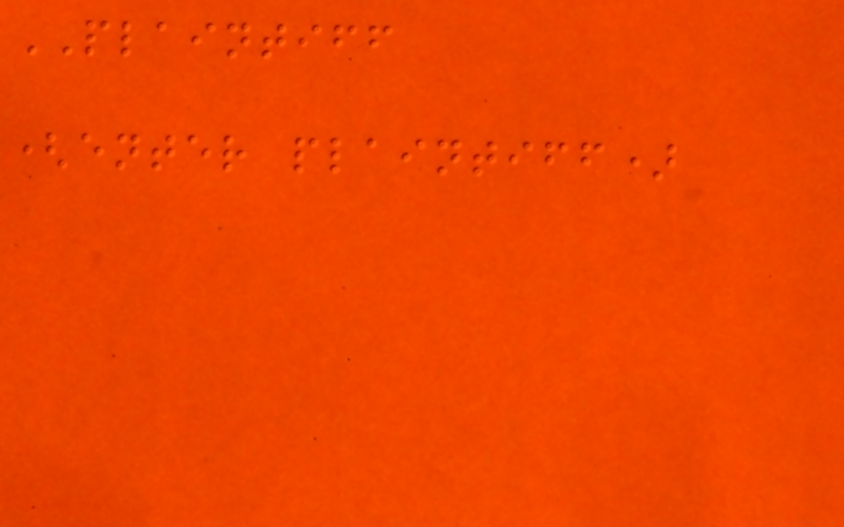PLAINTIFF
(enter plaintiff)
